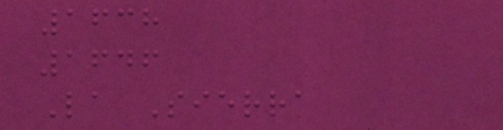1638
1646
La Sierra
